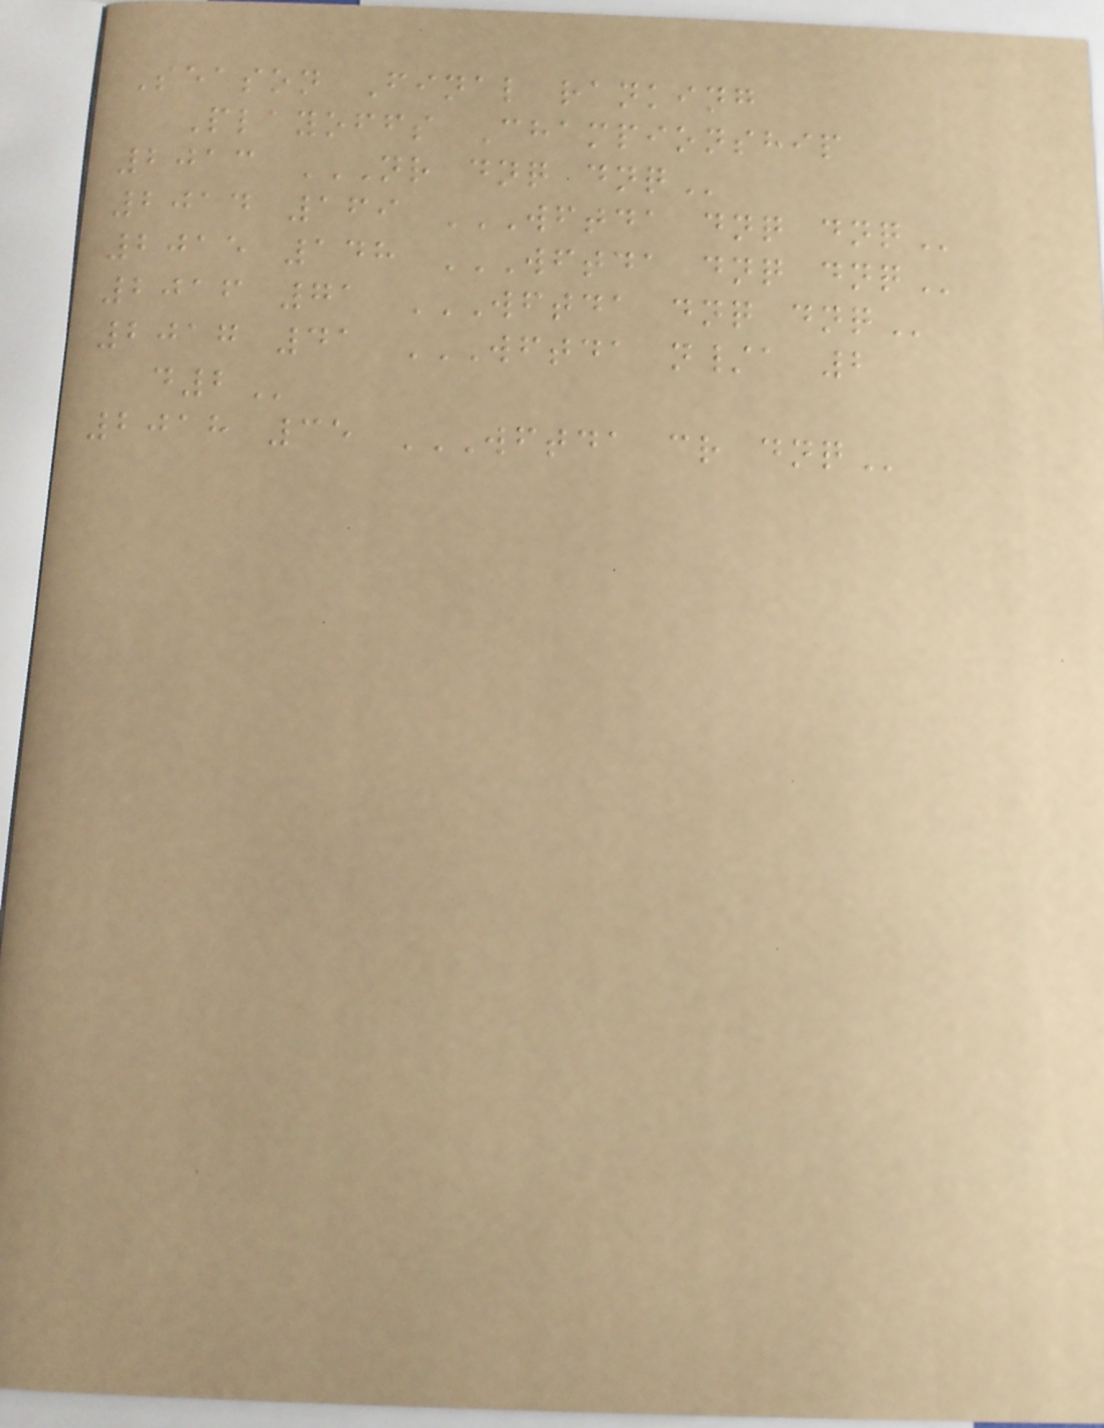Season Final ranking
Playoffs Championship
2013 NR DNQ DNQ
2014 169 WFTDA DNQ DNQ
2015 148 WFTDA DNQ DNQ
2016 71 WFTDA DNQ DNQ
2017 41 WFTDA N/A 2
D2
2018 35 WFTDA CR DNQ
